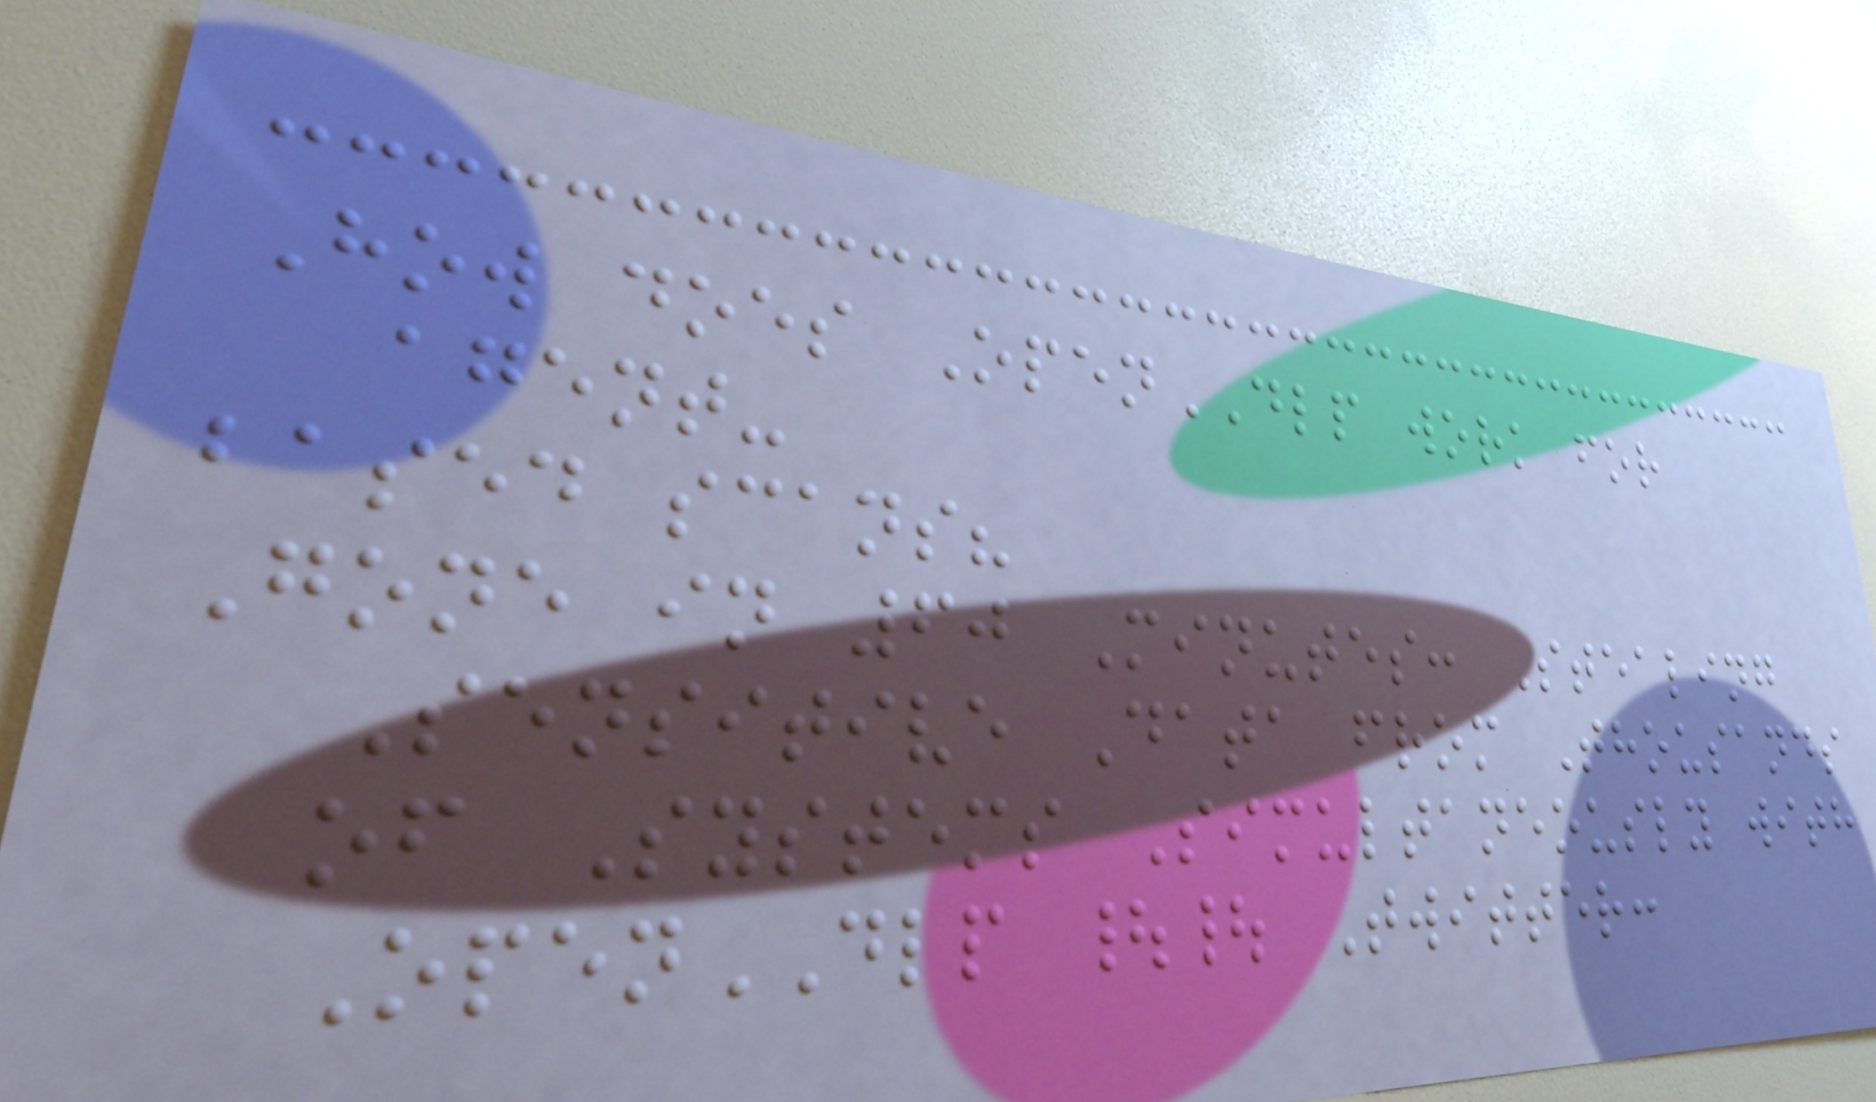How does OpenDLP work for
agent-
based scans?
Gone in 60 Minutes: Stealing
Sensitive Data from Thousands
of Systems Simultaneously with
OpenDLP || Twitter:
